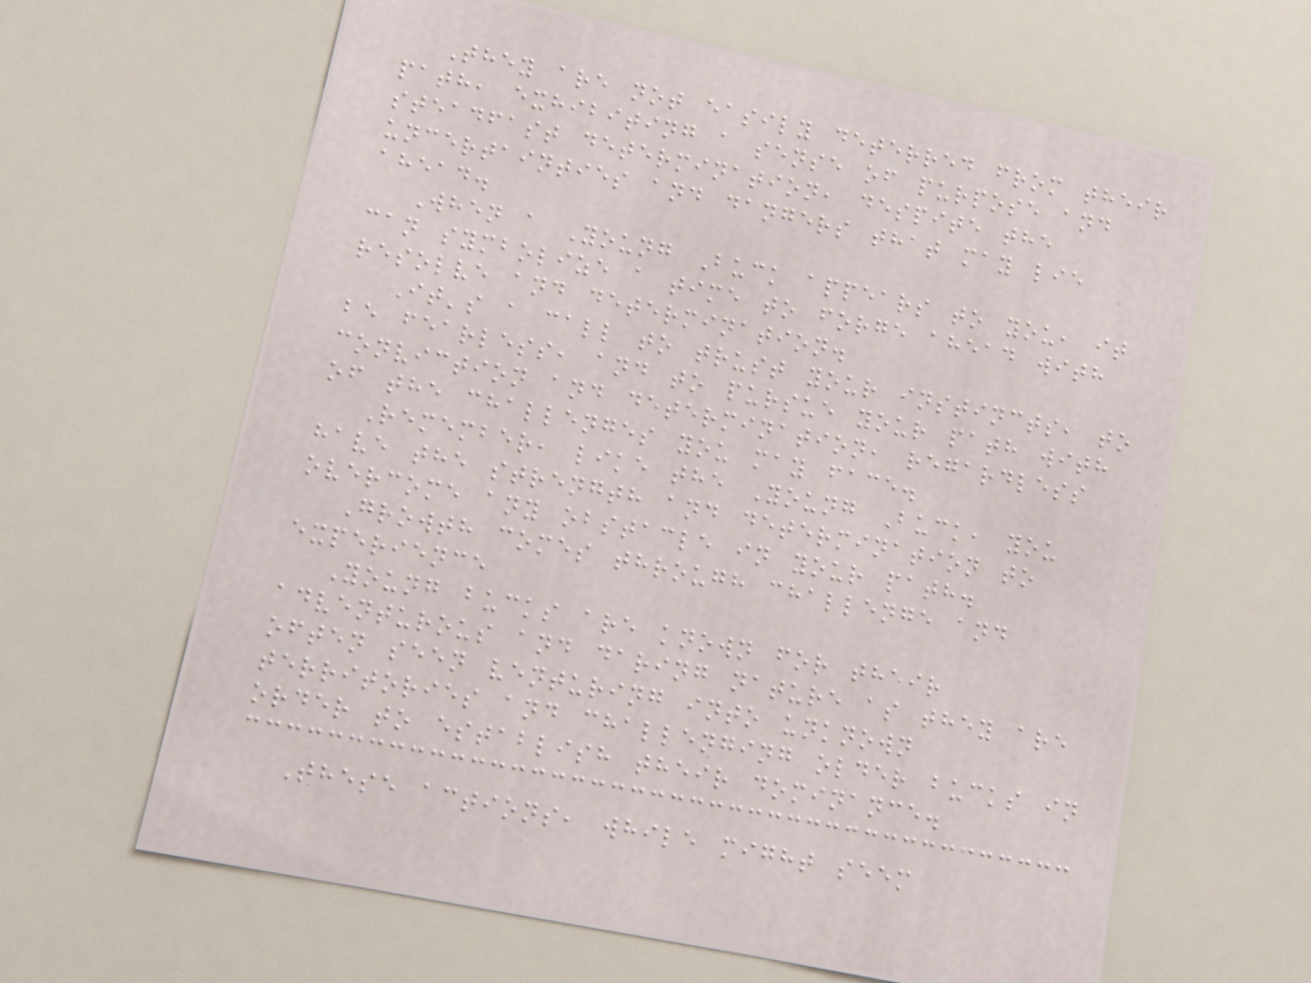They are not easily deterred from their
path, exhibiting a sense of purpose and
steadfast determination, despite the
uncertainties and dangers that may lie
ahead.
When a Young Buck appears to you, it
can symbolize a time to forge ahead with
resolve and determination.
It's a call to trust your instincts, to
be fearless, and to pursue your path with
conviction and determination, regardless
of the challenges you may face.
Remember, like the Young Buck, you
have the strength and determination to
overcome any obstacle in your path.
Growth comes through challenge and
experience
Young bucks are known for their
adventurous and daring nature as they are
often seen venturing into unknown
territories and challenging older bucks in
order to establish their dominance.
These actions, while might seem
